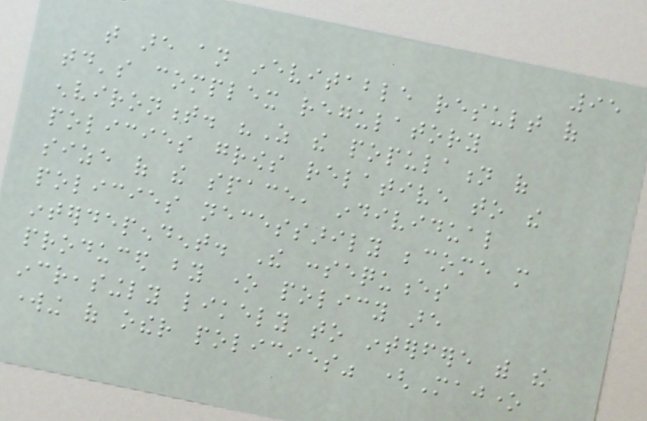95
that are an inevitable result of
today's complex regulatory
environment. "As the population of
policies grows relative to the
size of the space, individual
policies necessarily become more
interdependent. The consequences
produced by one policy are
increasingly likely to interfere with the
working of other policies" (Majone
